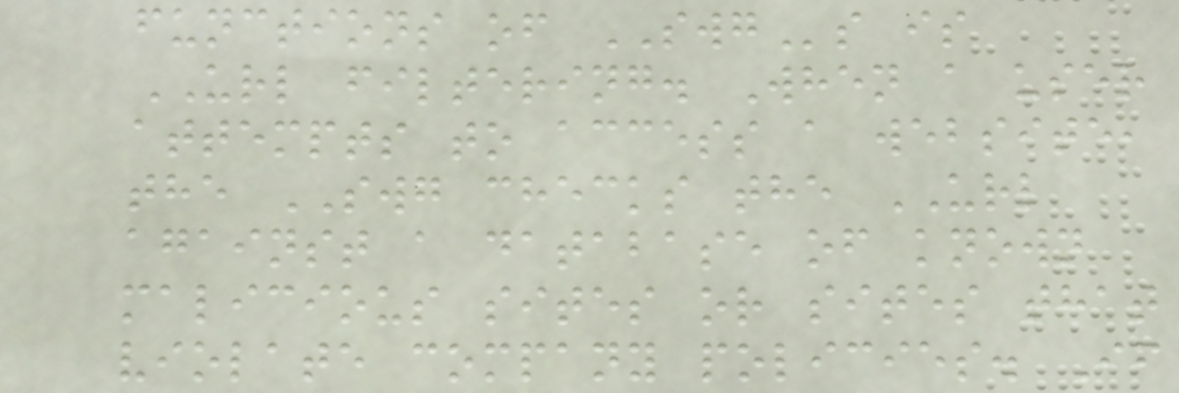functions of SWGs is
URL filtering. When a user
attempts to access a website,
the SWG checks the URL
against a database of known
malicious sites or sites that
violate company policies. If
